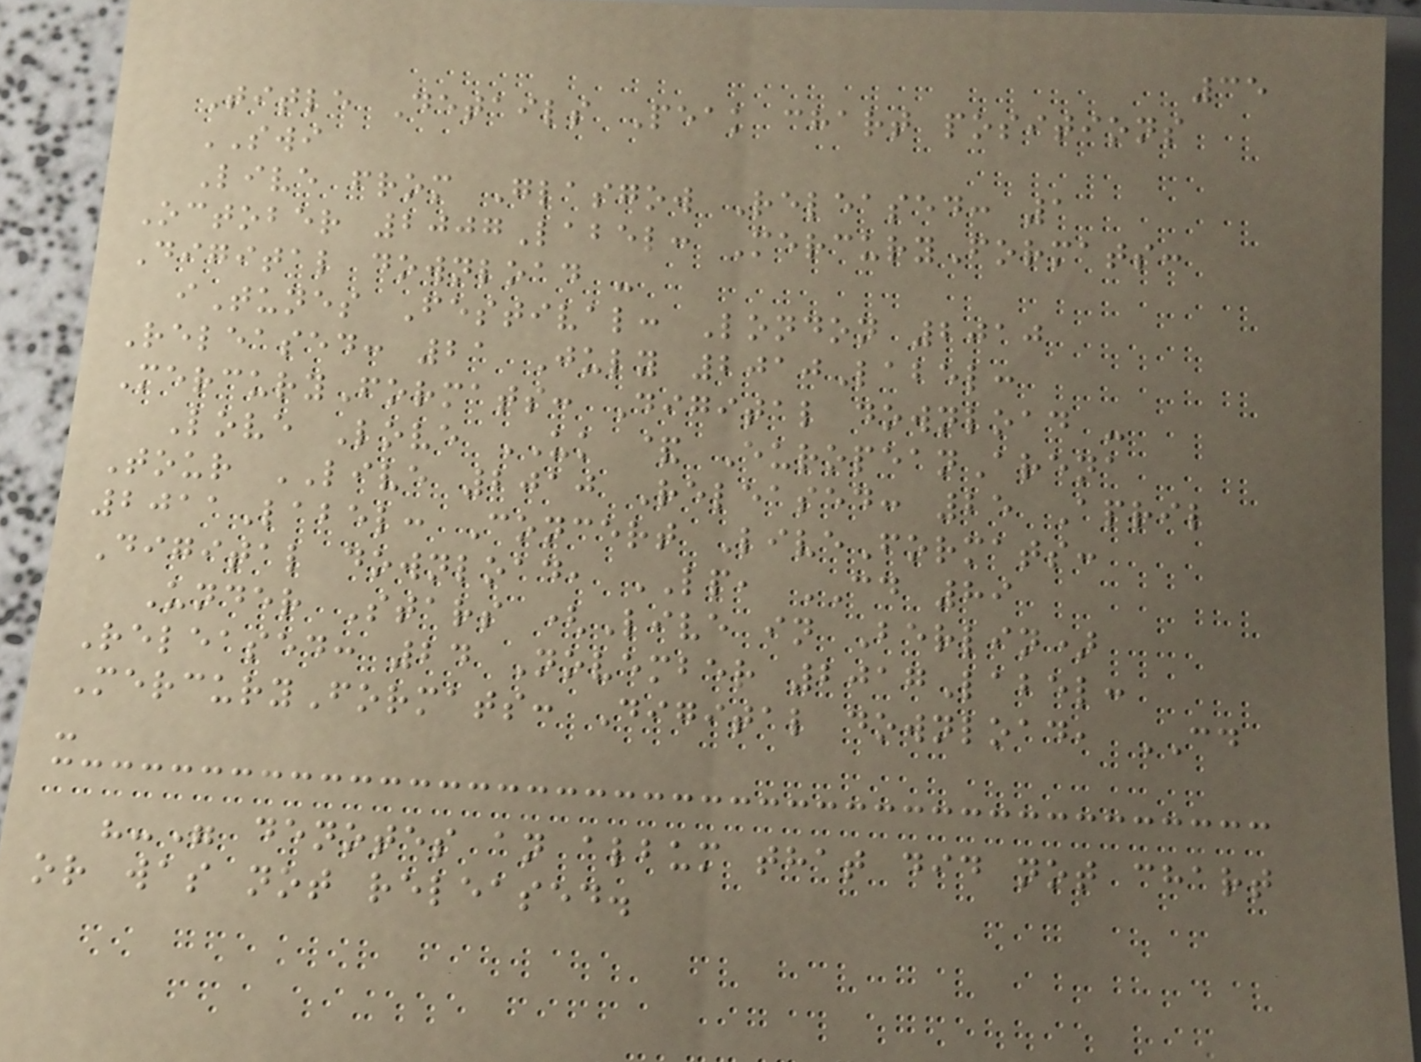35
Title Details Peak chart positions
SWI
Live from Glasgow Released: 1
October 2007Label: MercuryFormats:
Digital download -
iTunes Festival: London 2010
Released: 21 July 2010Label:
MercuryFormats: Digital download -
Love Love UK & EuropeanArena
Tour LIVE 2010 Released: 25 April
2011Label: Concert LiveFormats:
Digital download, LP, CD 89
Under Stars (Live in Berlin)
Released: 24 November 2017Label:
MercuryFormats: Digital download, CD
-
"-" denotes an album that did not chart
or was not released.
